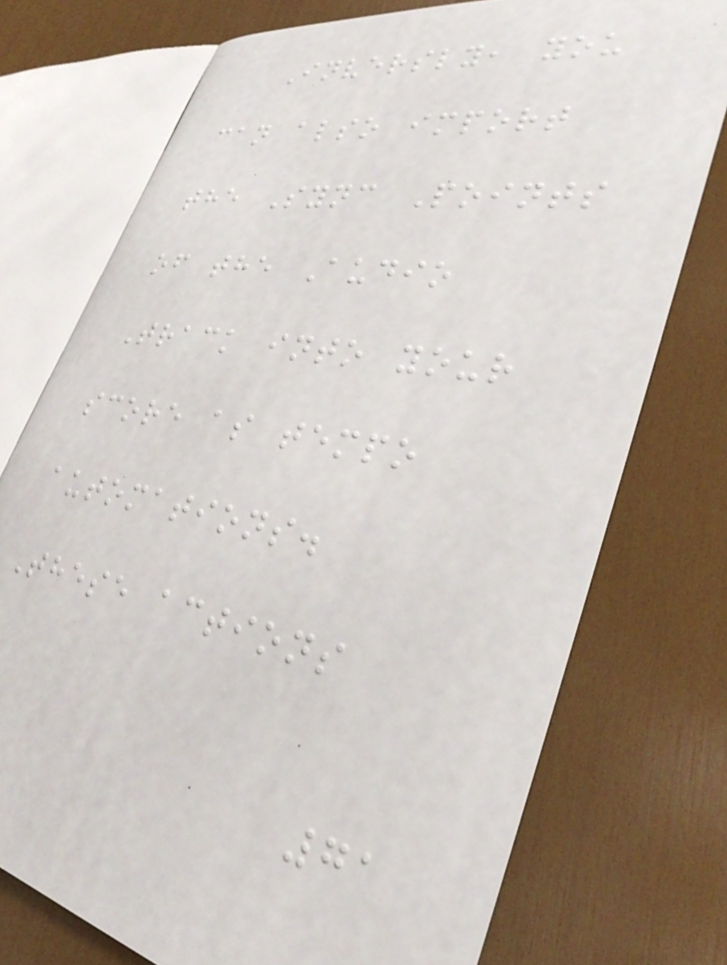Inversly, you
can also import
the Sync Points
of the Audio
Track into your
score as tempo
automations.
These actions
71
